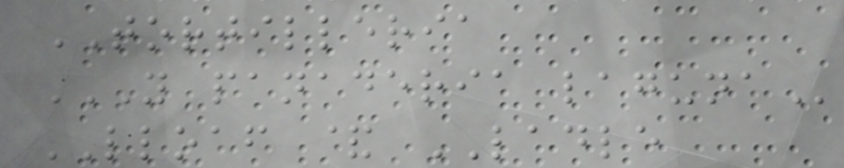TORTILLERIA
Y PANADERIA LAGUNA
LLOAF & LADLE
